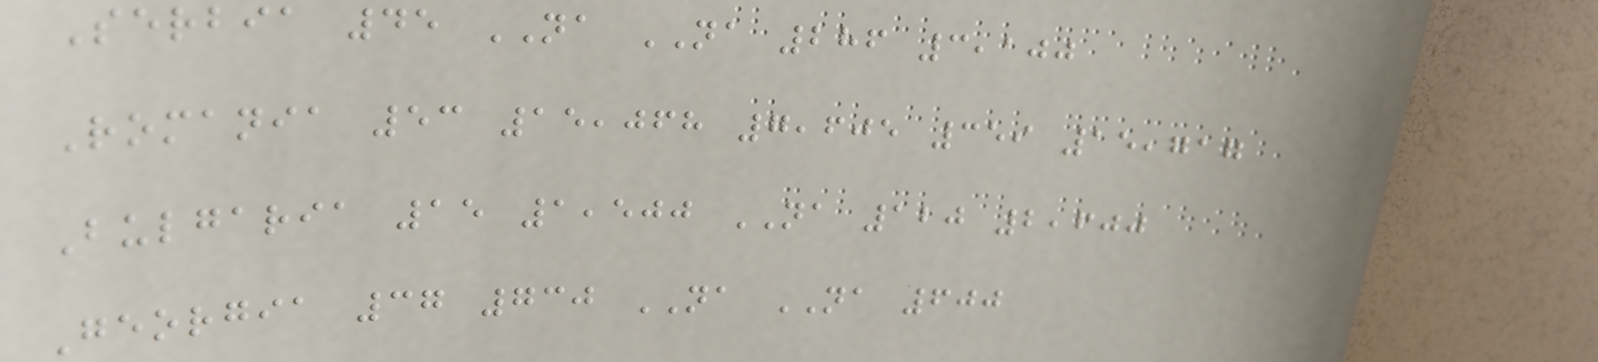Serbia 45 NA NA 286 3,100
Romania 53 15,068 7,605 359 15,717
Bulgaria 15 1,500 NA 120 2,600
Georgia 37 730 NA NA 600
